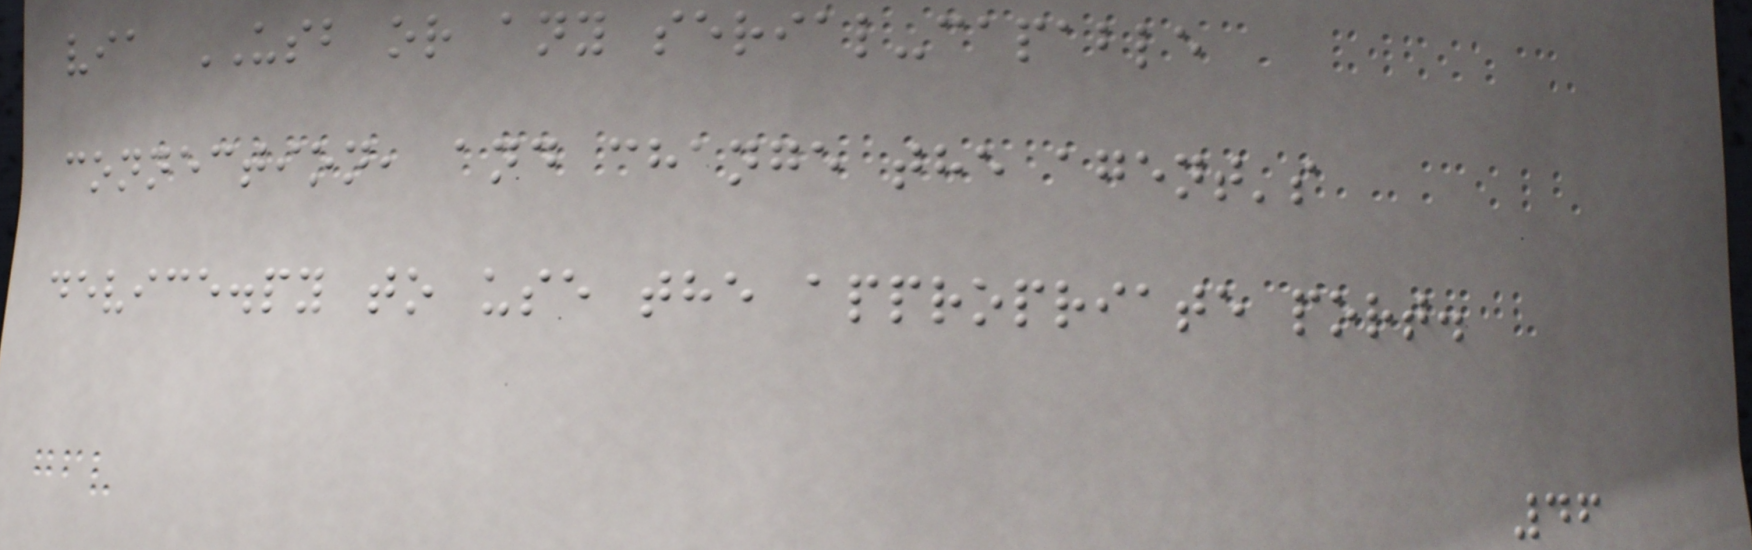via USB or any serial-capable
connection, and change the agent's
device.py to use the appropriate port.
46
